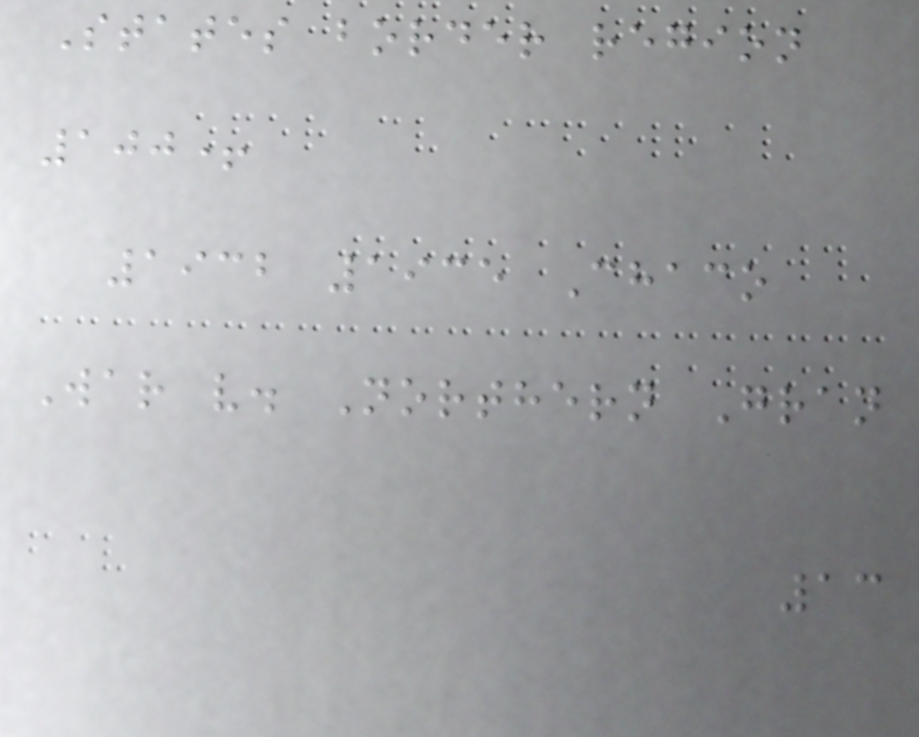States border region
100+
1932 1935 Chaco
War v. Northern Gran
13
